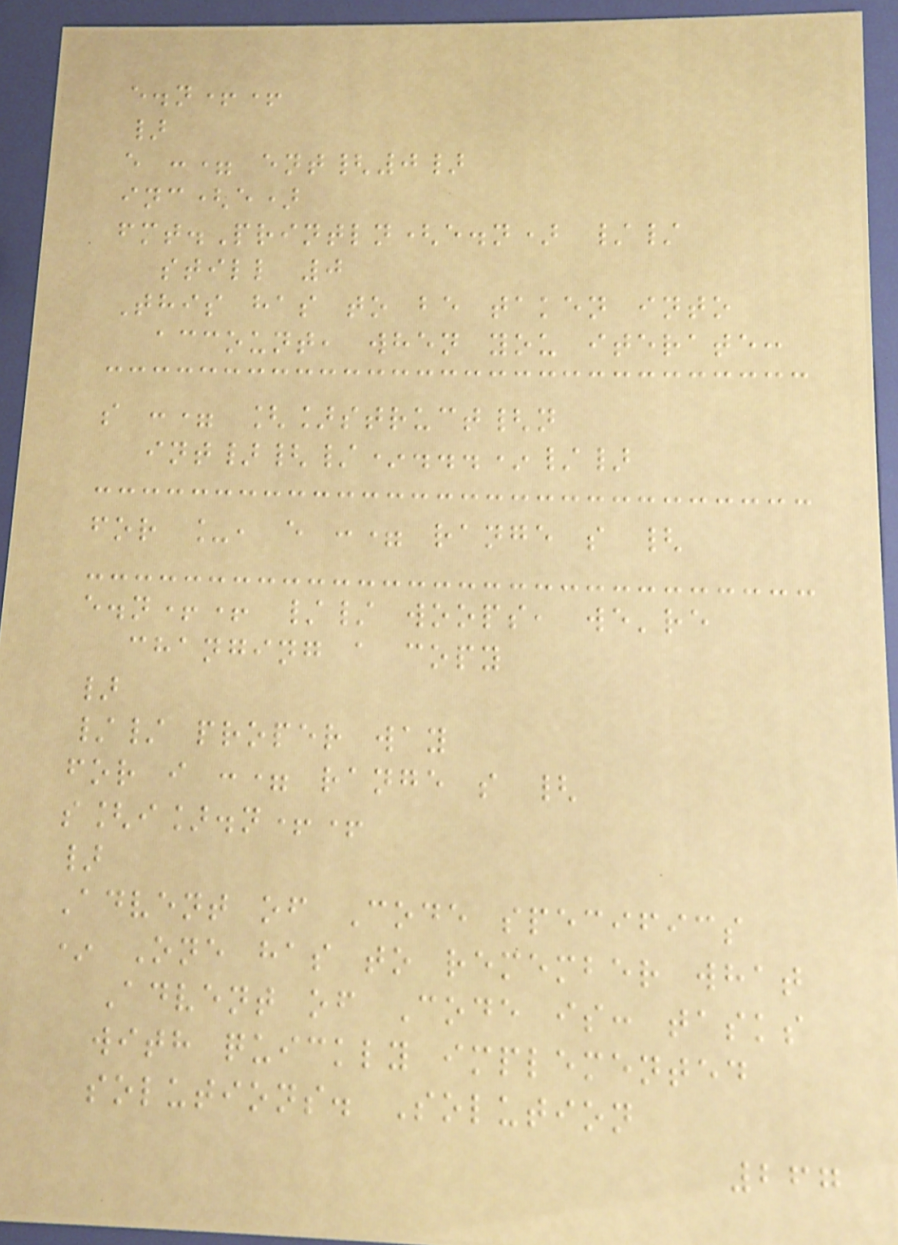e.n++
}
e := ent{0}
inc(e)
fmt.Println(e.n) //
still 0
This has to be taken into
account, when you iterate:
s := []struct{n
int}{/*...*/}
for _, e := range s {
e.n++ // woops, we're
changing a copy
}
// proper way
for i := range s {
s[i].n++
}
Advent of Code specifics
* One has to remember what
Advent of Code is: tasks
with quickly implemented
solutions. Solution
267
